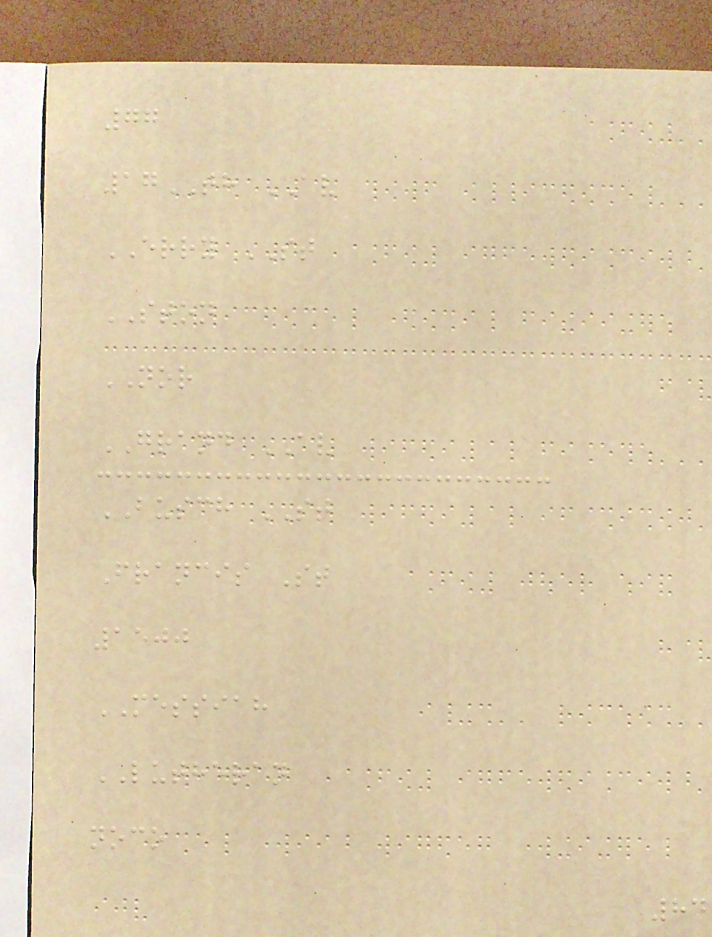77
17TH AV
ERRY ST
STON
NOR
GRAND AV
BUSCH ST
Francis St
1500
MESSIAH
LUTHERAN
noco
84
